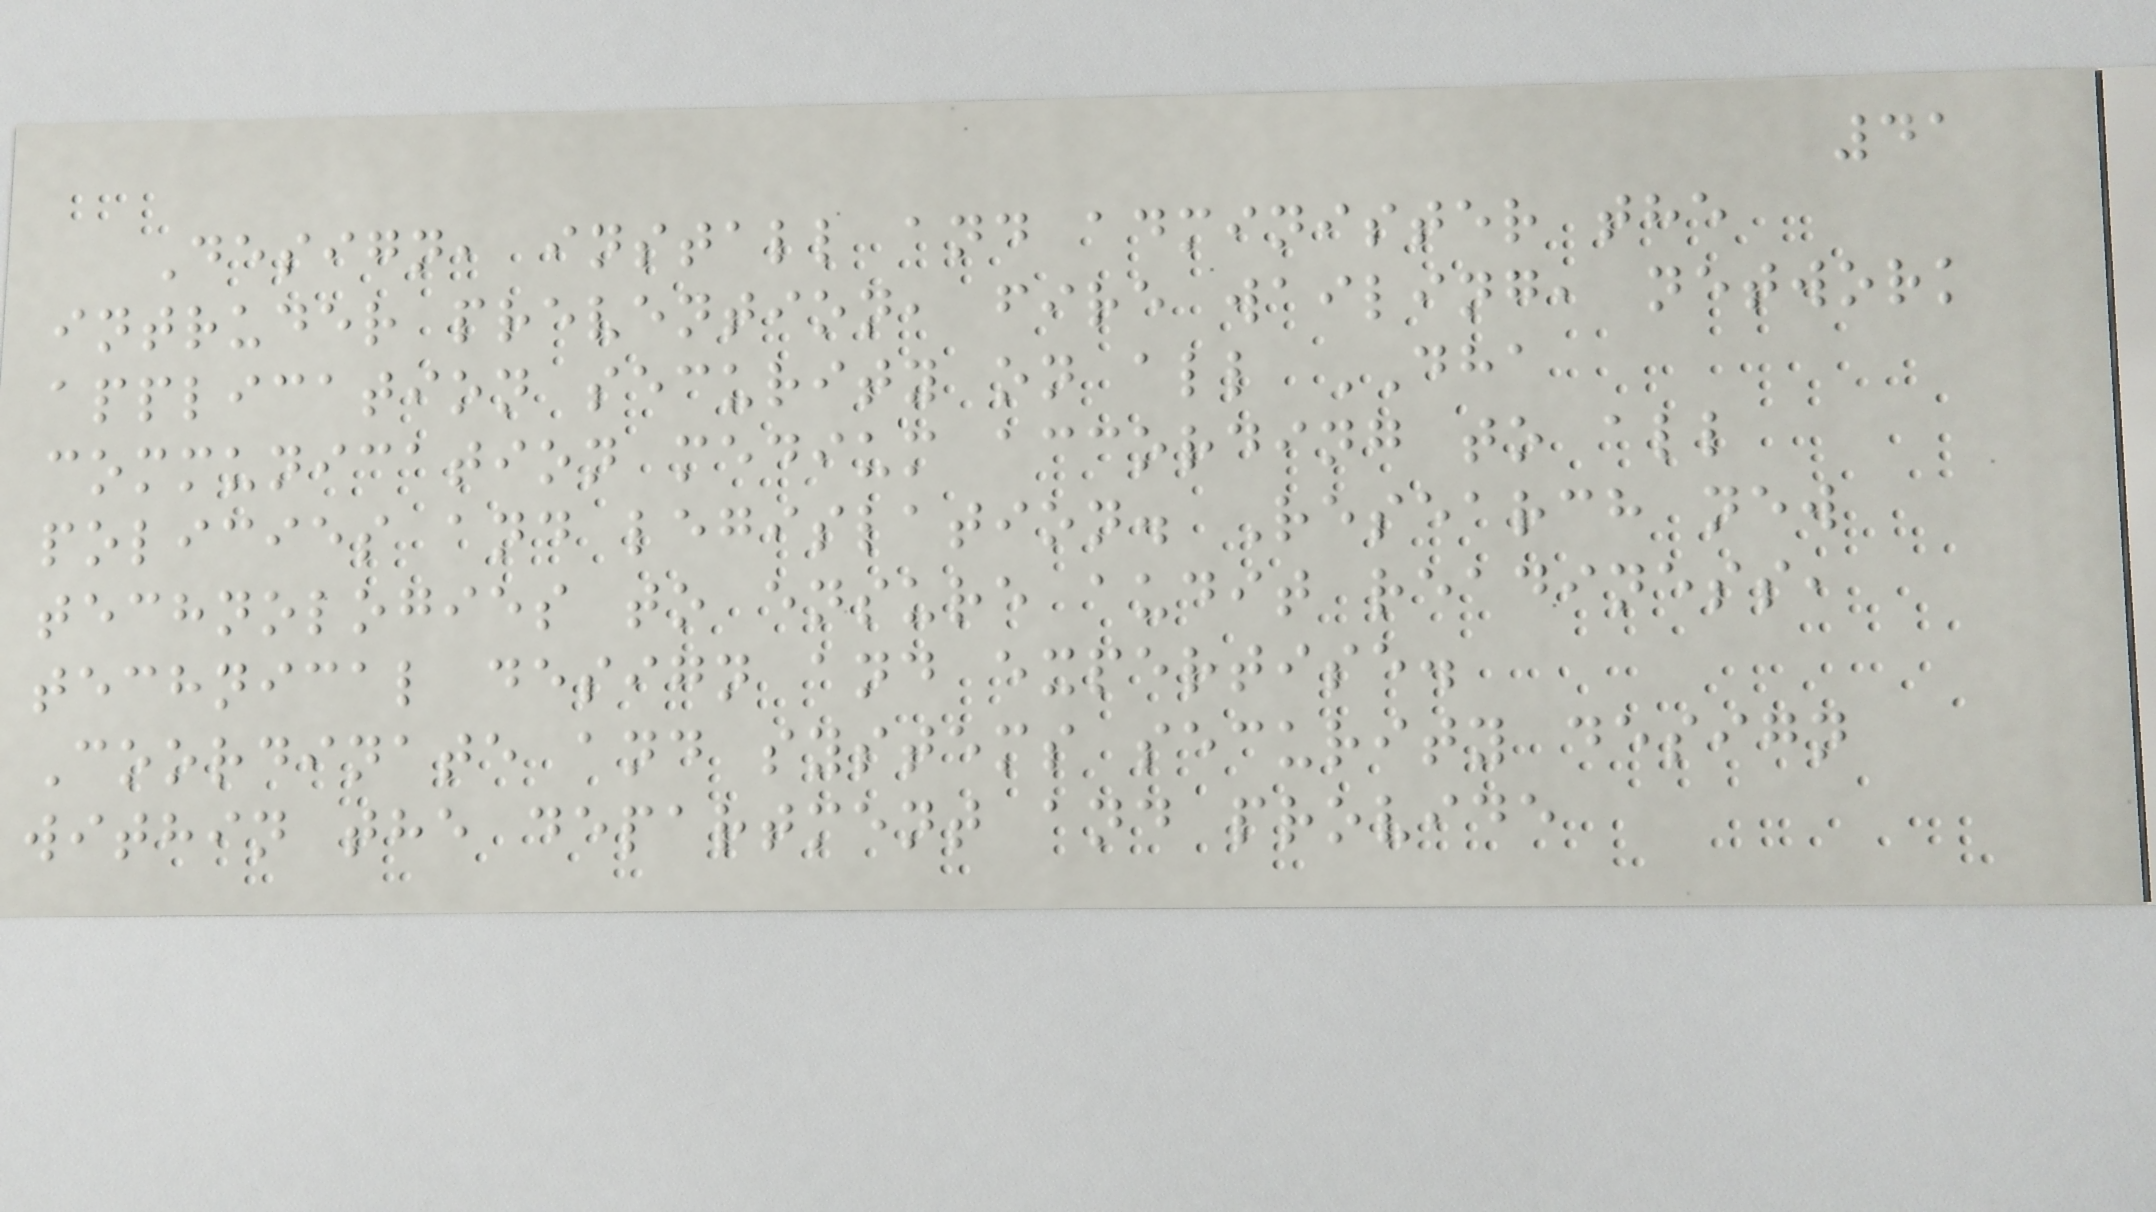41
Design, install and administer the
intruder prevention, fire wailing, network
application security on all DHA
communication medium according to all
policies and legislation. Research new
technologies to ensure audit readiness,
technical design and expertise.
Coordinate and systems security design
within the department and provide
